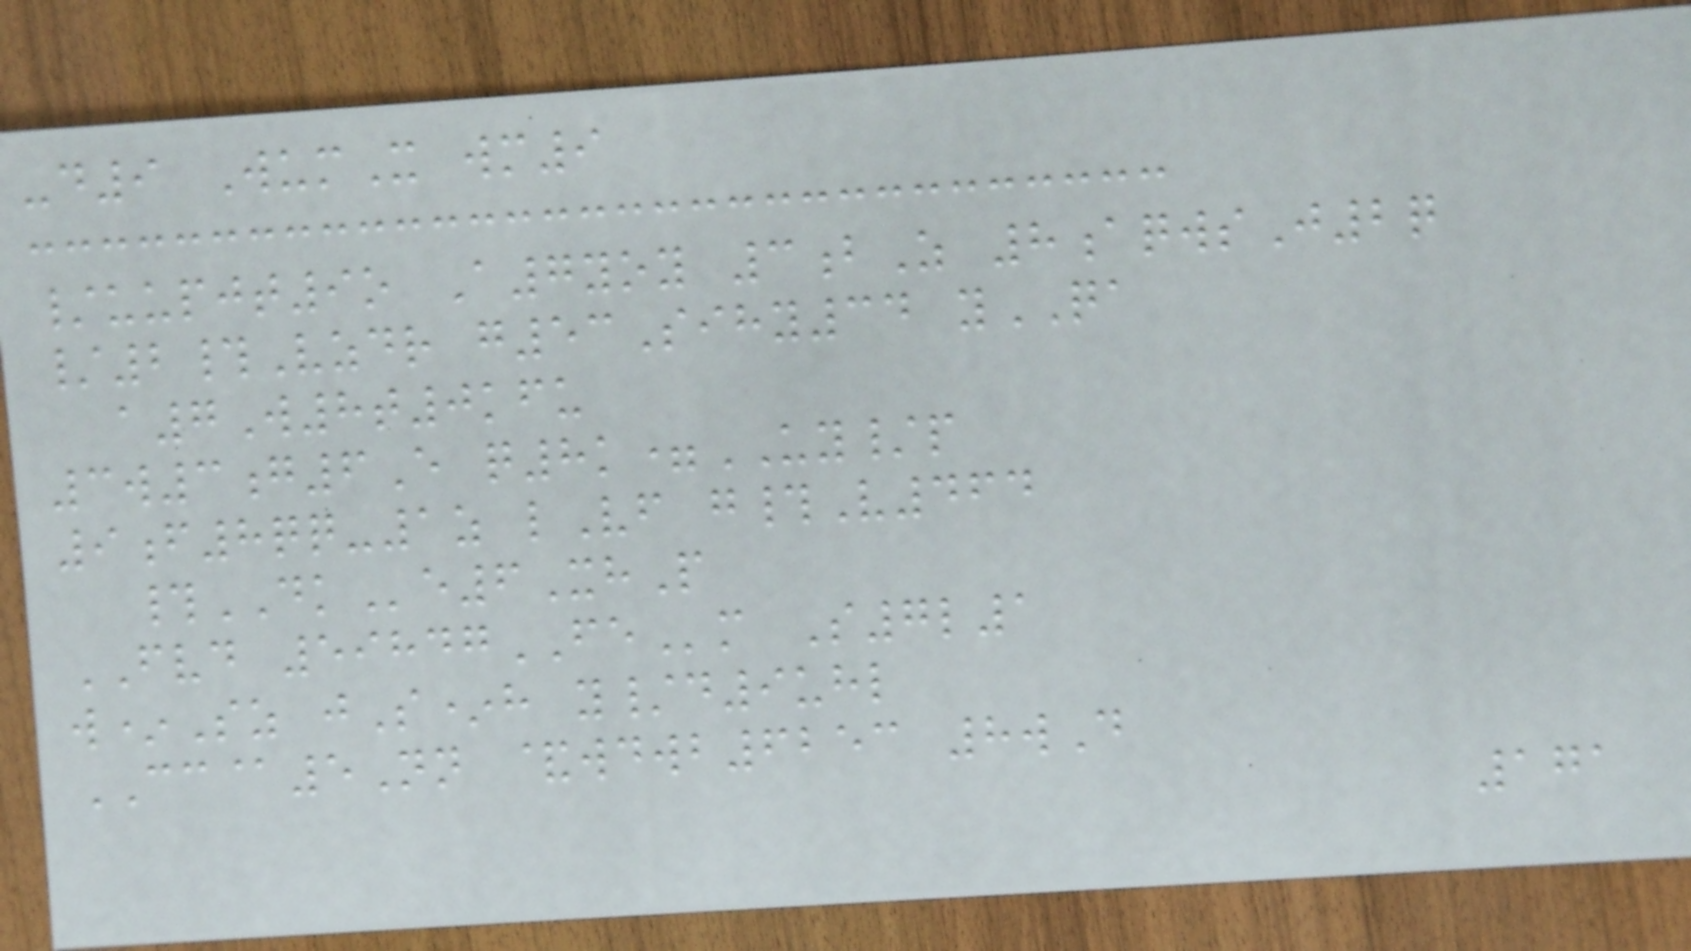-d9 WumX wm9
/uupjt9o A7yoy 3bZ 8aqwsJ2q
/2#Vzdr g53Sihy34 yQA
a7W8t0kfu
3w3g6E q8k=UY/p
9f8qq-1z lVf g#V464
#DKe6XhP
FVD 59847FEm S7l1
w*Sz jS*h y/d9uhl
CC@5Nn &wdwb6253 8wD
171
